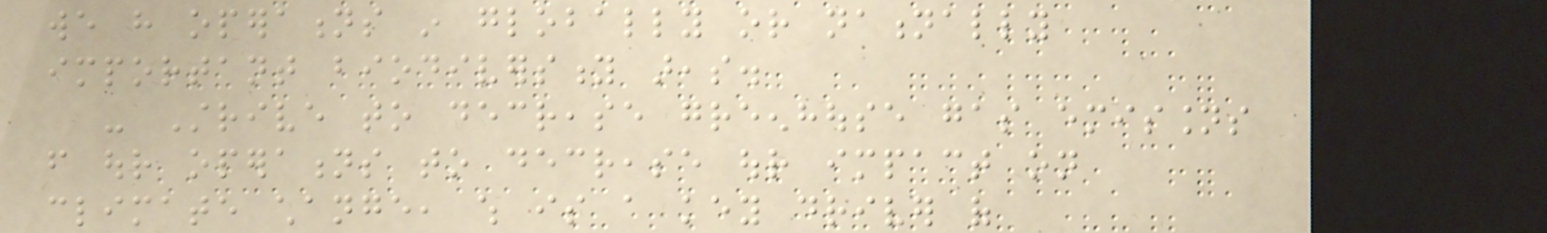we have operations in globally or nationally
important biodiversity areas.
- Strive to decrease greenhouse gas emissions
from our operations to decrease our impact on
climate change, which is a key driver of
